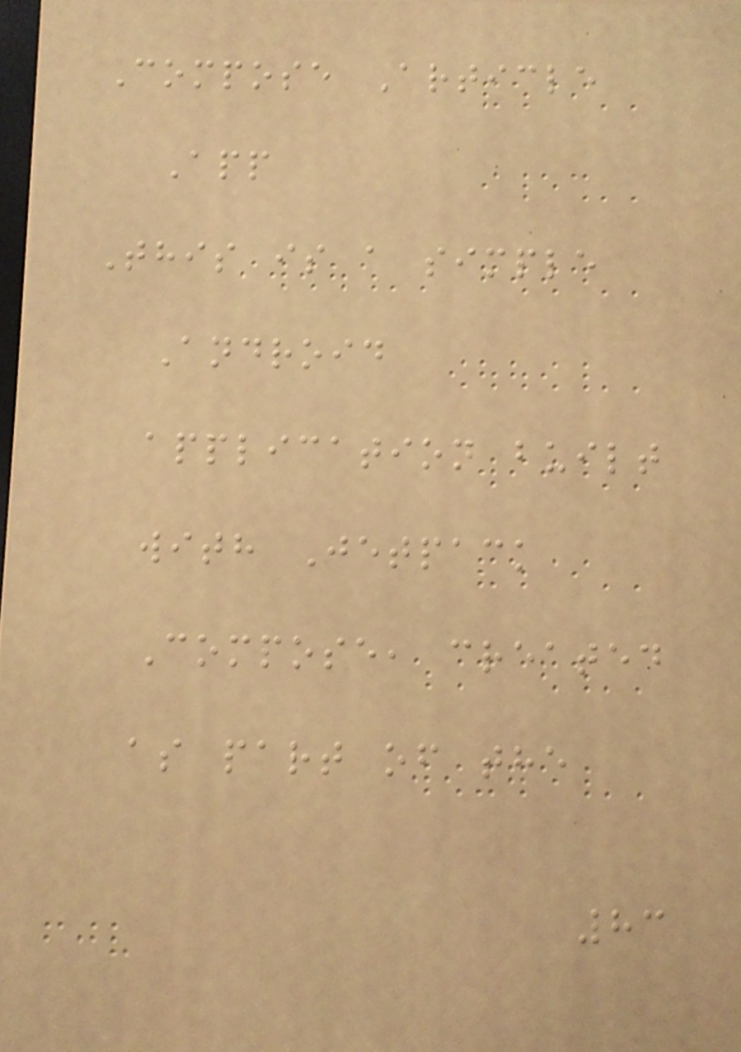Compose Article
App
This is a simple
Android
application built
with Jetpack
Compose, created
as part of the
83
